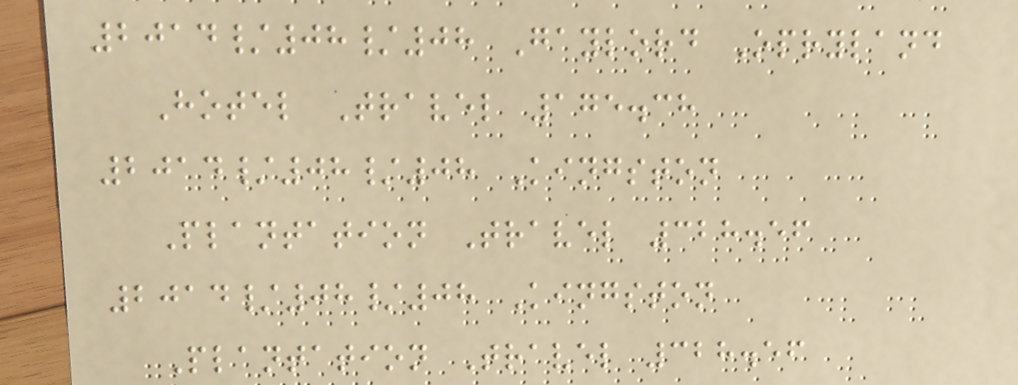2014/08/08 Gaylord Opryland
Hotel Travel 175.38
2014/08/08 Kingston
Plantation Travel 328.56
2014/08/08 Kingston
Plantation Travel 328.56
